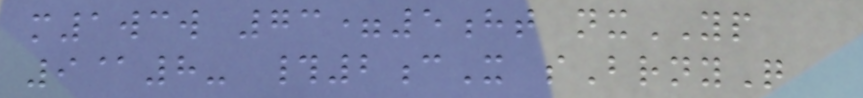m1wcw 73=5ht nxYP
9@8- #2cX sBrnyQ
